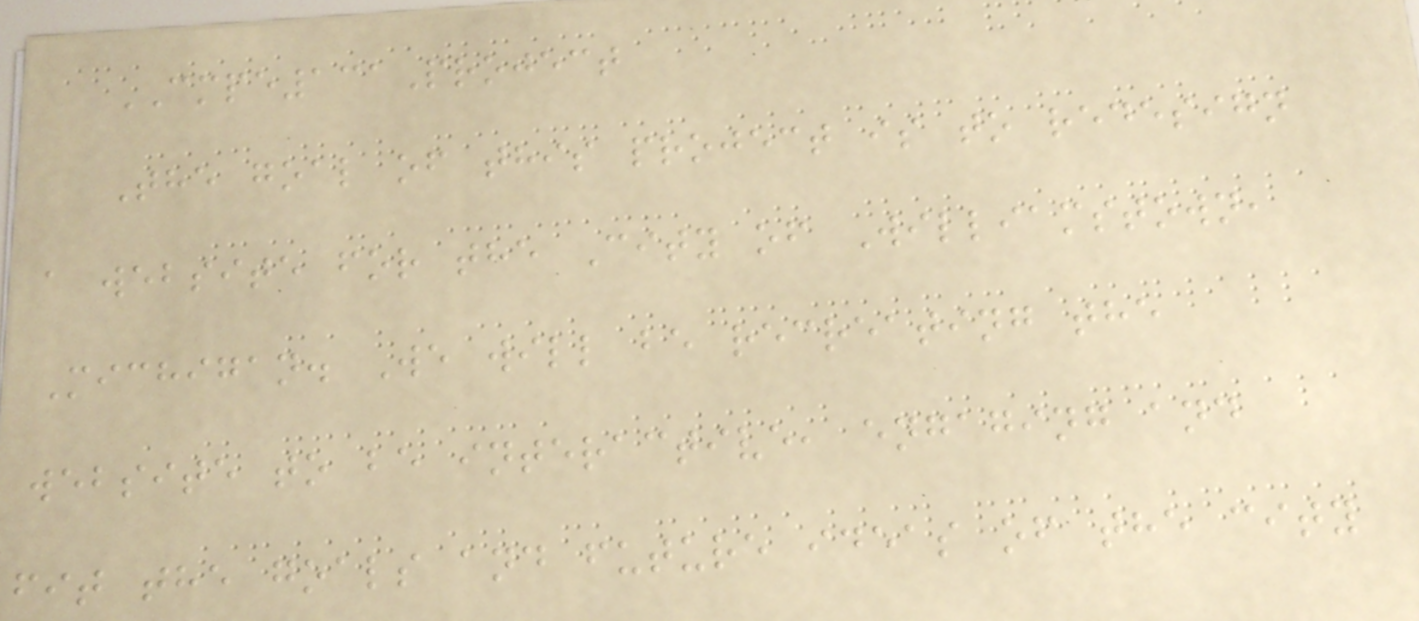CMPE131Project
The goal of this project is to redesign
a website for the City of Williamstown,
Michigan. We will be recreating the
website to be interactive, engaging and
fit the goals and future ideas of the city
